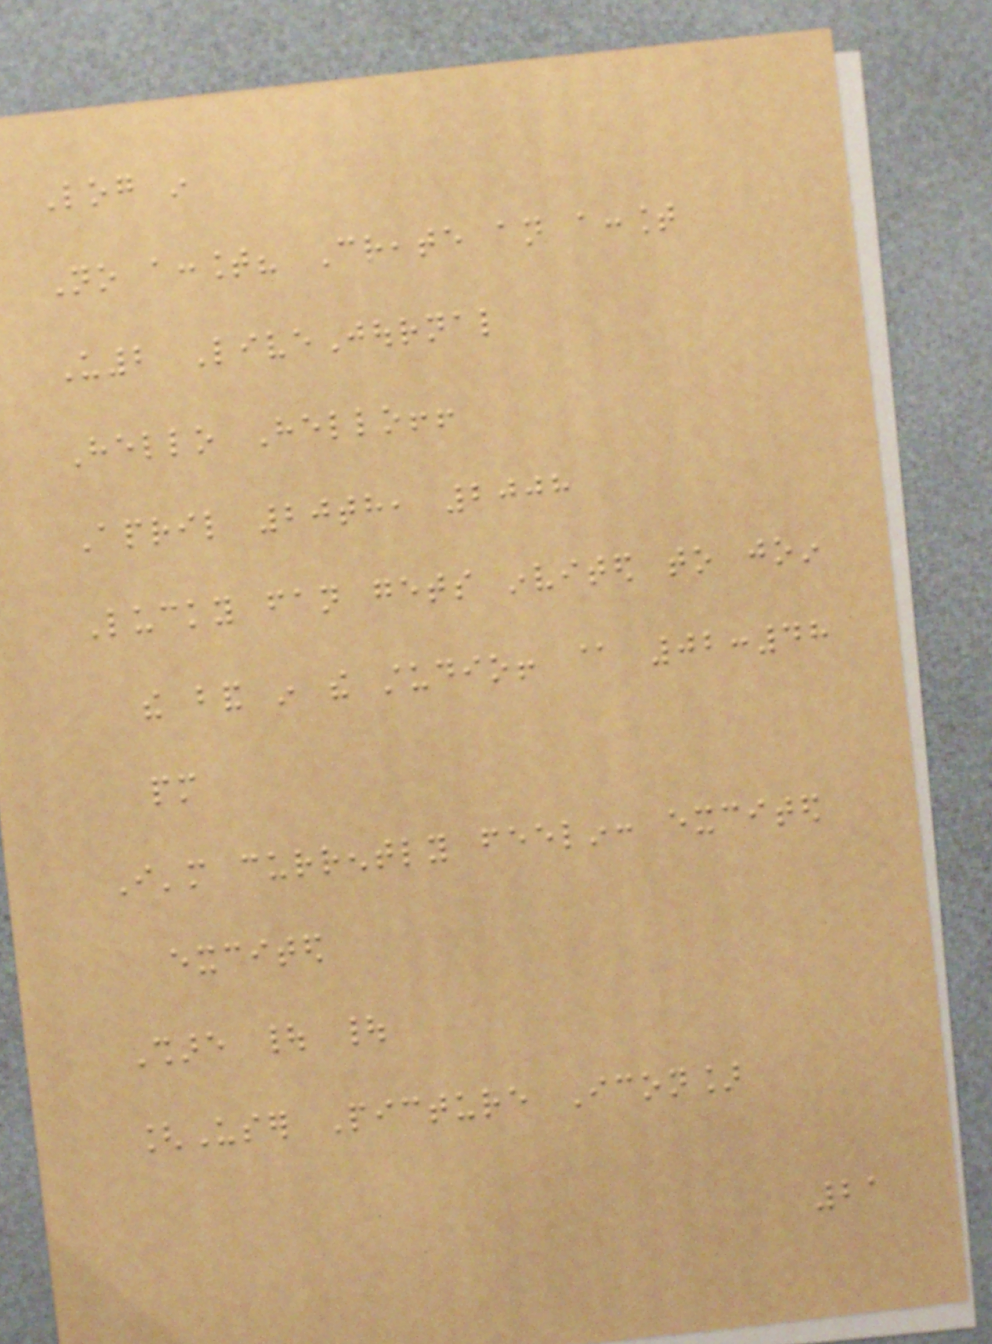Log in
No account? Create an account
U2 LiveJournal
Hello Hello!!
April 20th, 2008
Lucky fan gets invited to join
the band in the studio! @ 02:48
pm
I'm currently feelin: excited
excited
Share | |
[User Picture Icon]
21
